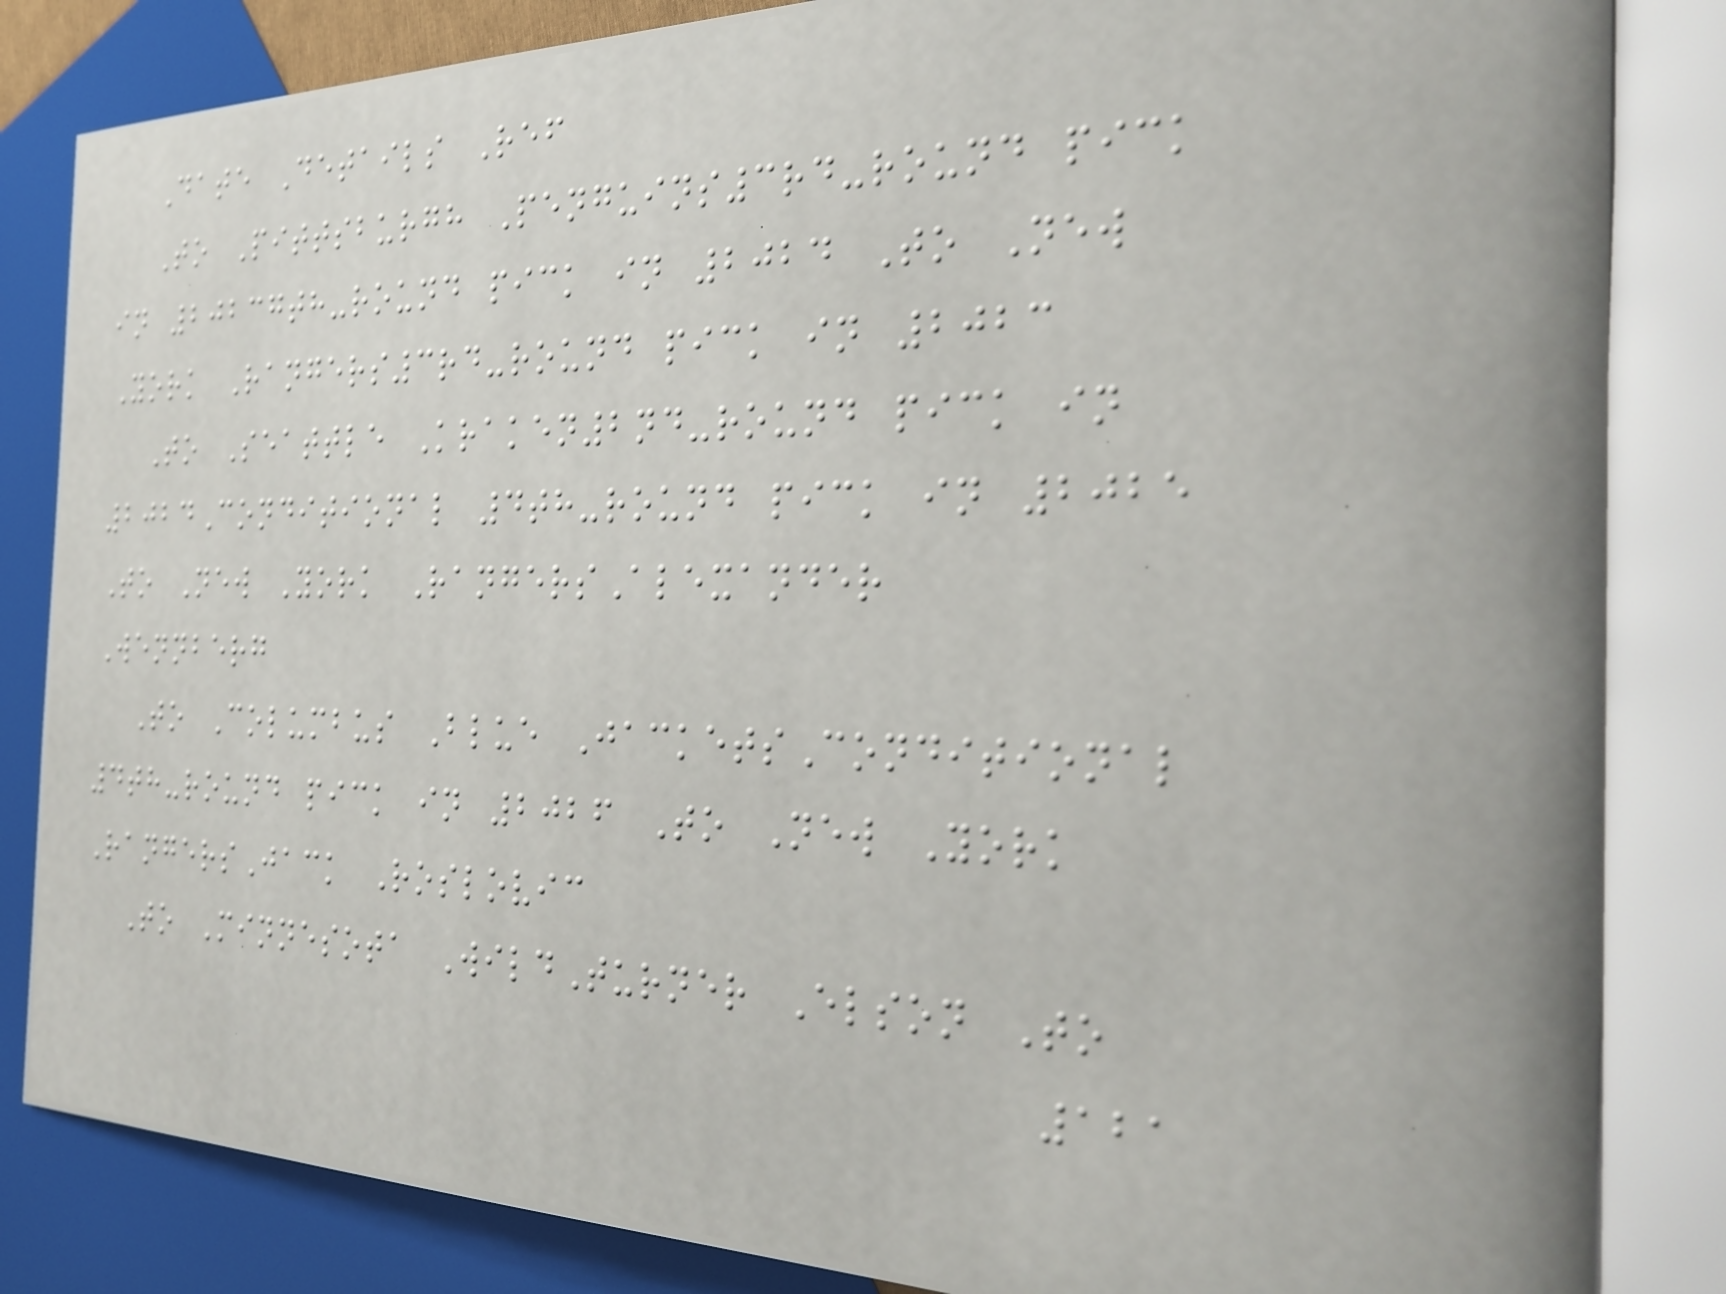Date Details Ref
To Pittsburgh Penguins3rd-round pick
in 20237th-round pick in 2024 To New
York Rangers3rd-round pick in 2023
To Seattle Kraken2nd-round pick in
2024Conditional 4th-round pick in 2025
To New York RangersAlexander
Wennberg
To Columbus Blue JacketsConditional
4th-round pick in 2026 To New York
RangersJack Roslovic
To Minnesota WildTurner Elson To
121
